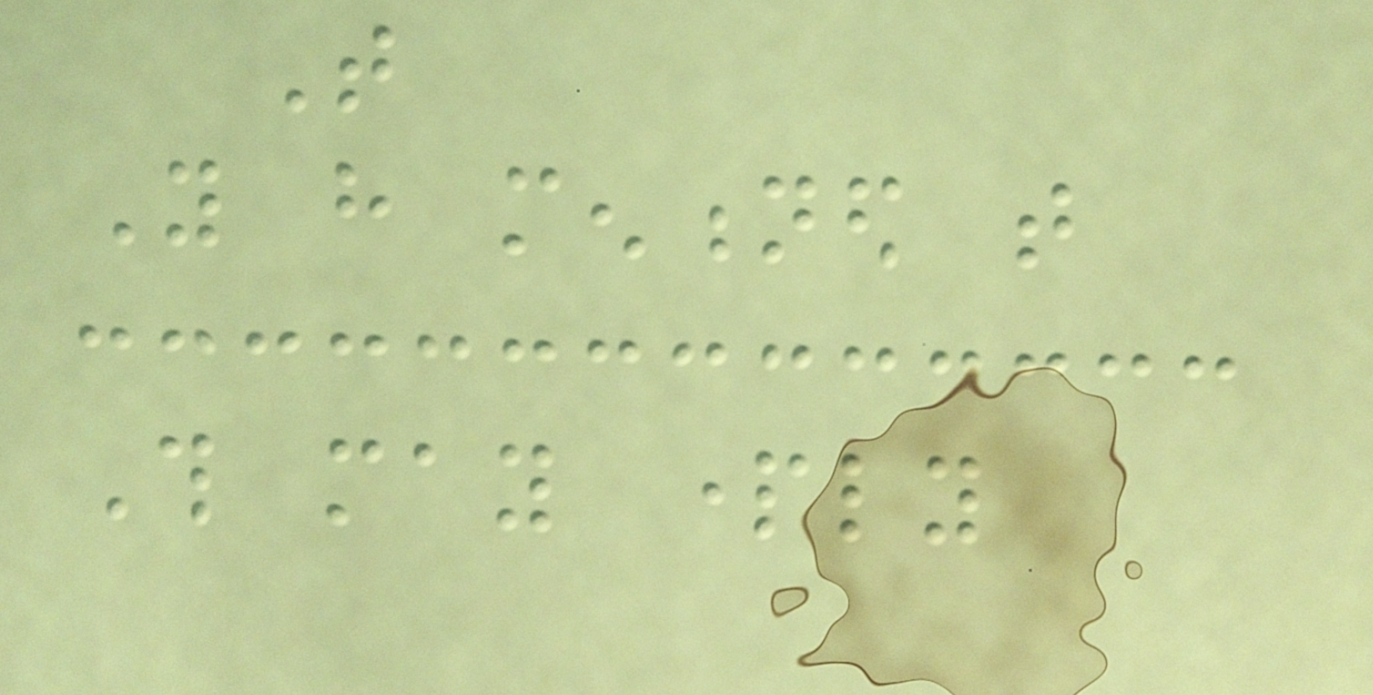That
You have mentioned that
This may partly
